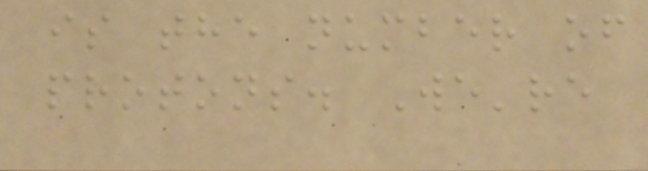is the number of
protons. We're
